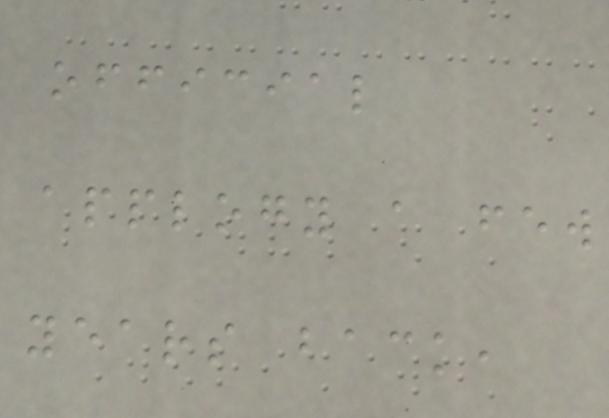official
applogy a few
years back,
